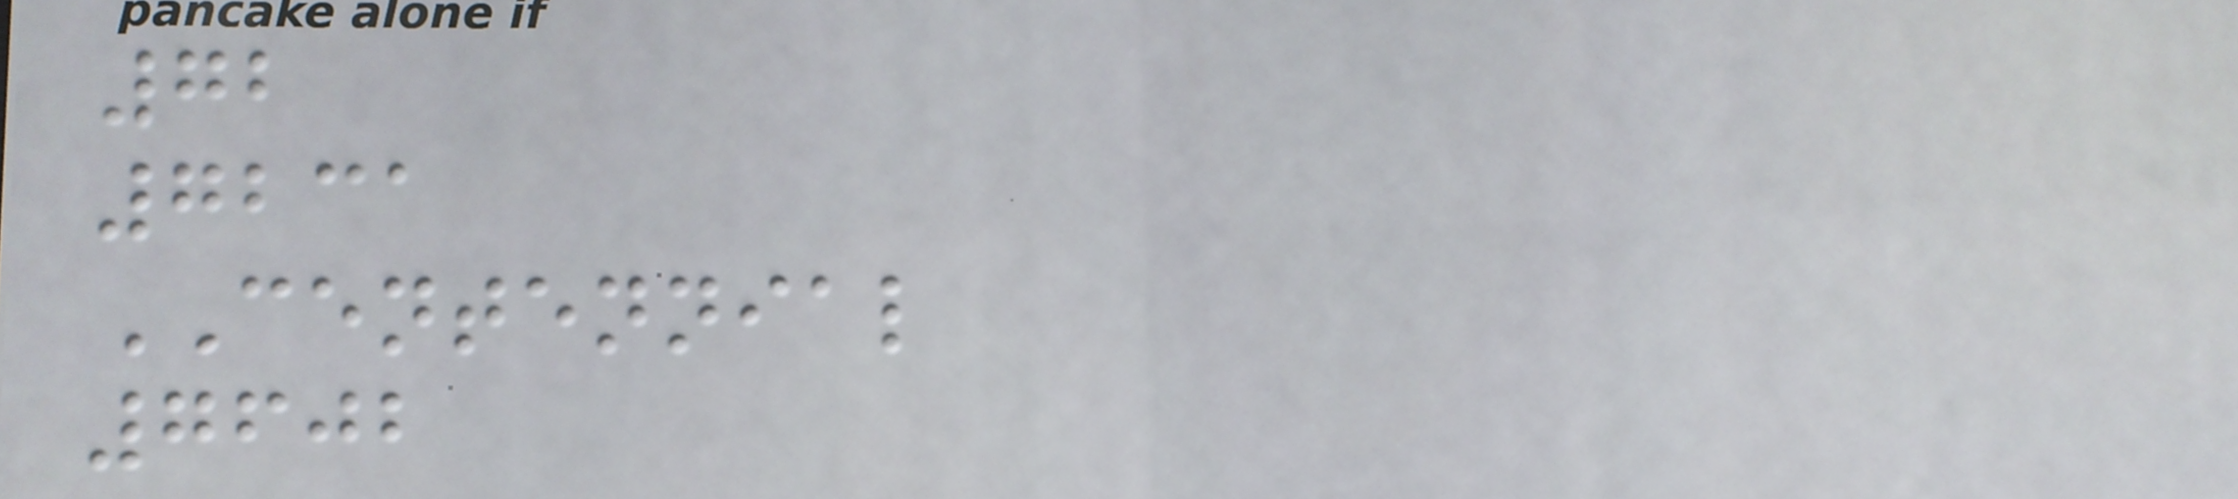72
7231
CENTENNIAL
7602
